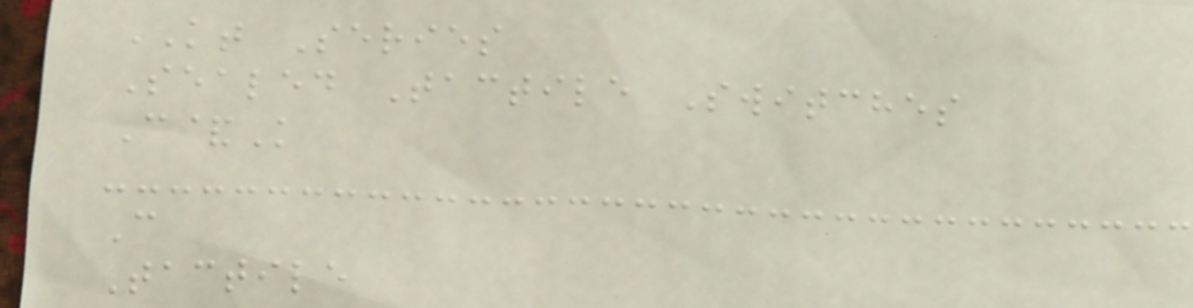KT Series
Sealed Tactile Switches
C&K
C
Tactile
